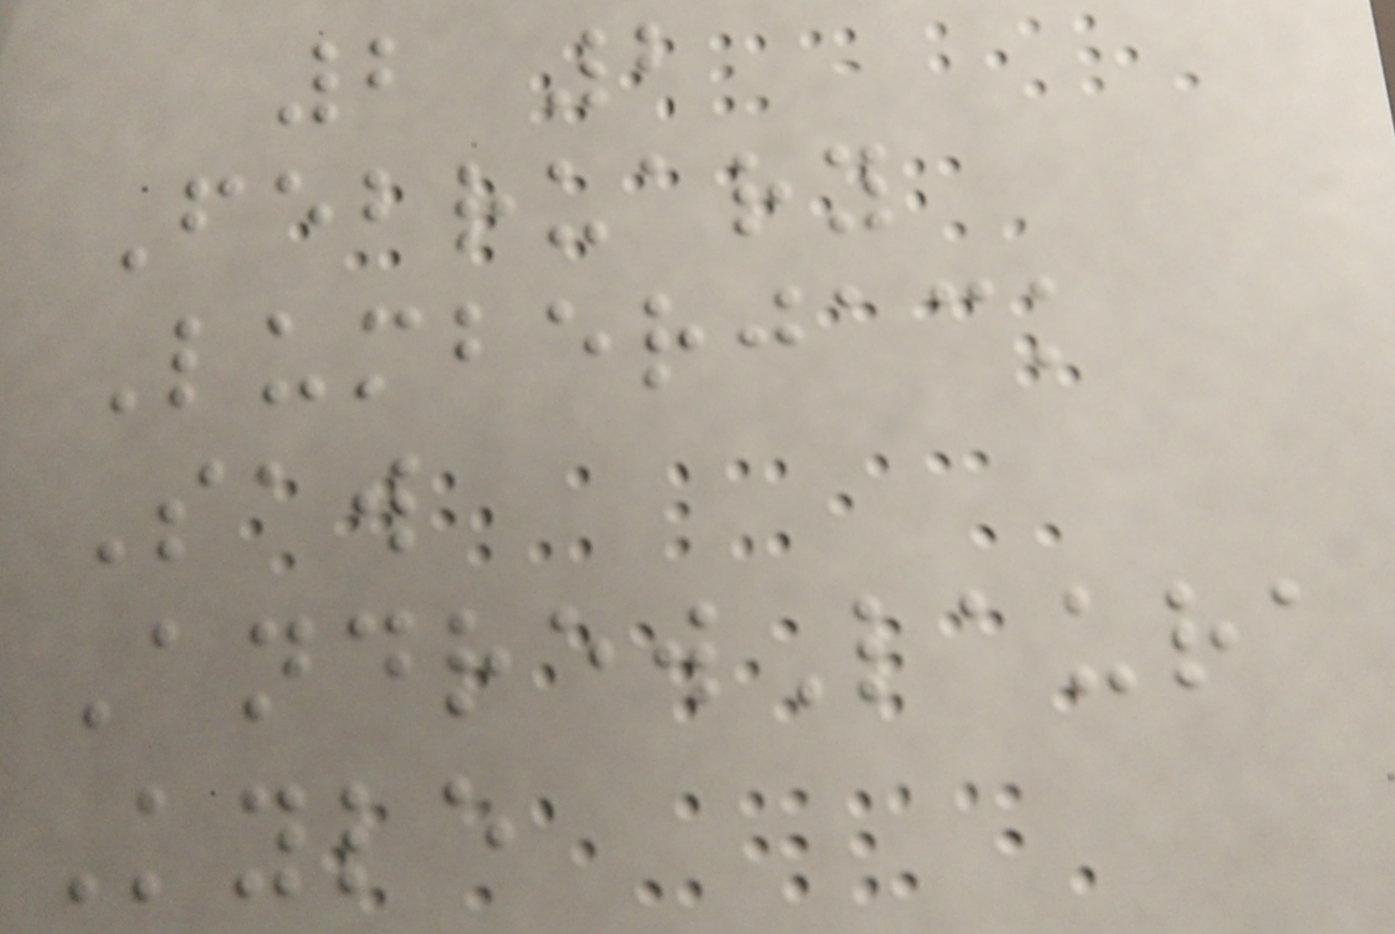2 2
February
Lumberjack
Saw
AndrewLaura
Kyle
